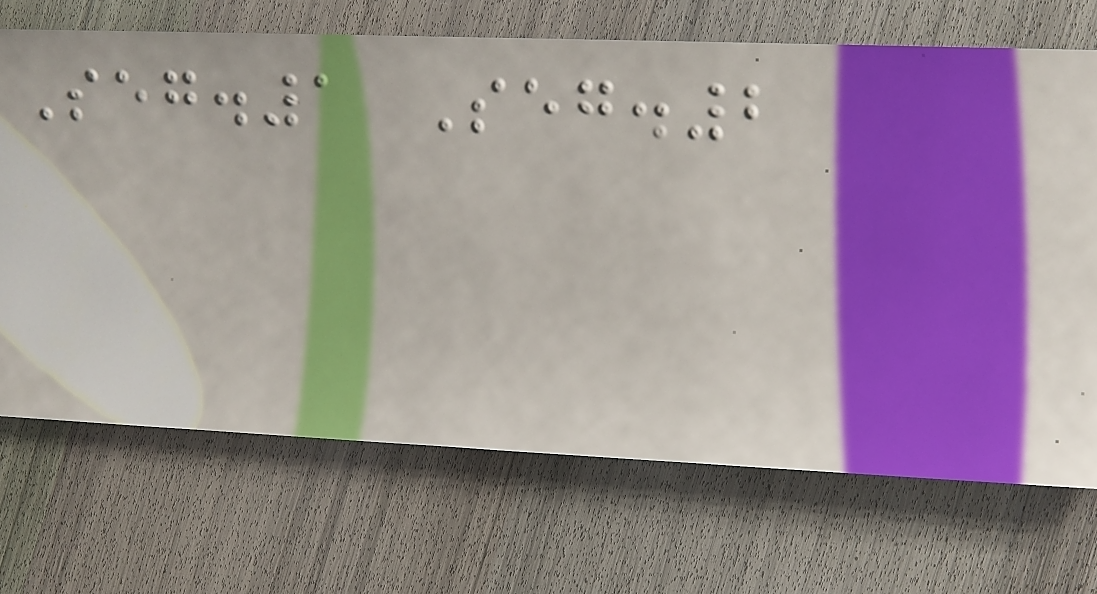Seg.1 Seg.2
